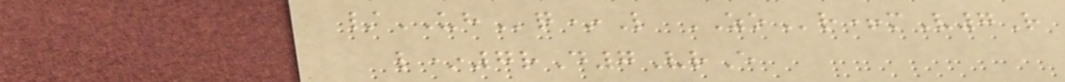/UHq*L ZOr+mV7R
l*7rD7VrE
